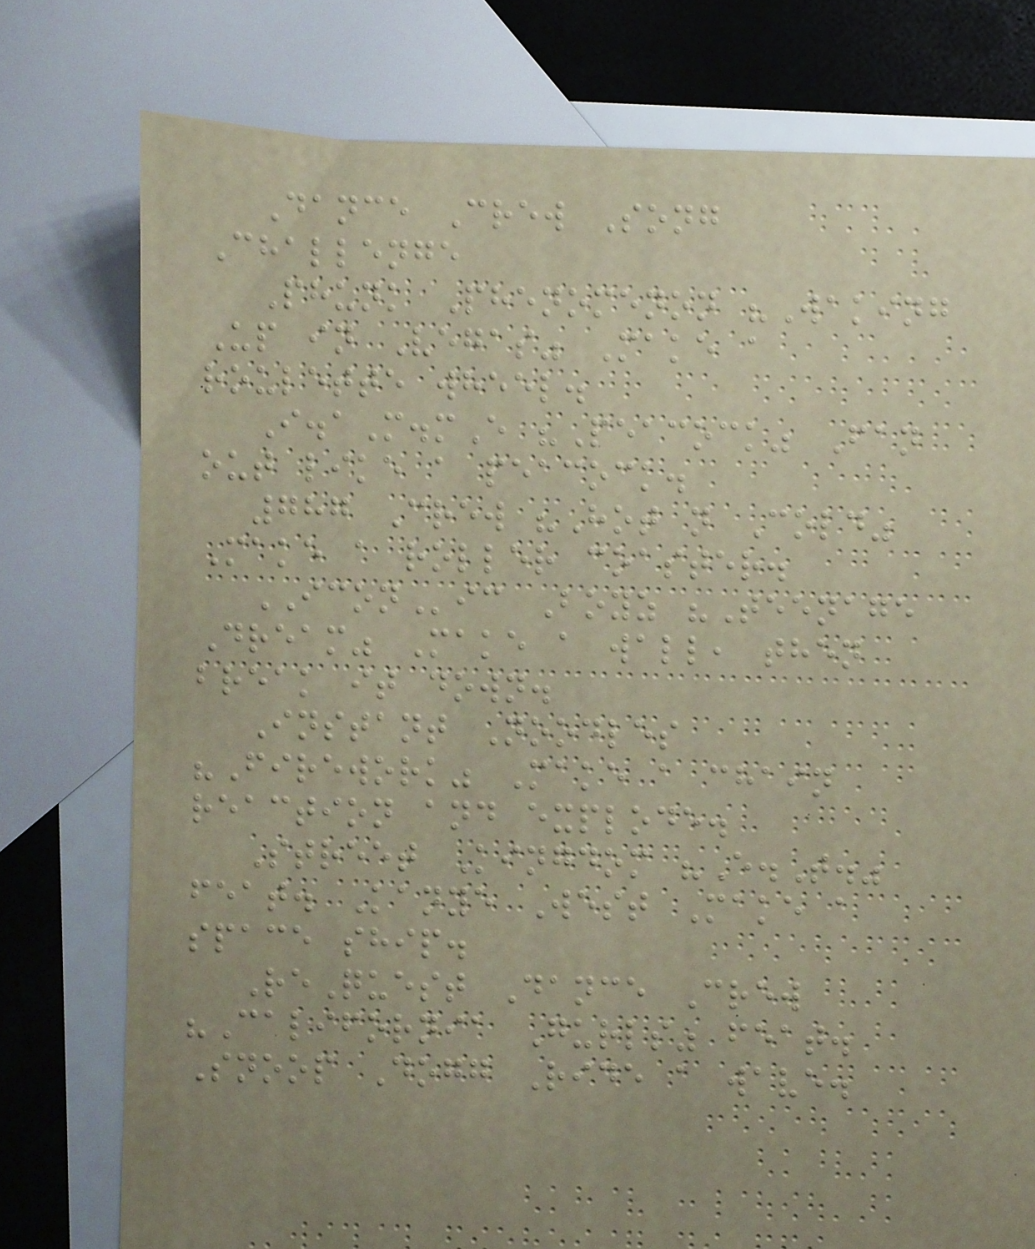Dance Crew Song
Challenge
Phunk Phenomenon "Waking
Up in Vegas" Make a
roulette wheel.
I.aM.mE "Peacock" Fan
out like a peacock.
787 Crew "Hot n Cold"
Make a roller coaster.
ICONic Boyz "Teenage
Dream" Make a wall, then
break it down.
Instant Noodles
"Firework" Make a chain
reaction and explode.
Street Kingdom "E.T."
feat. Kanye West Make a
space ship.
ReQuest Dance Crew
"California Gurls" feat.
Snoop Dogg Ride a wave.
